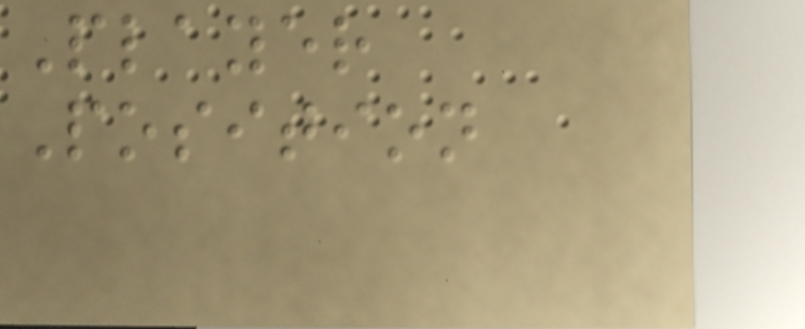Player
Position
